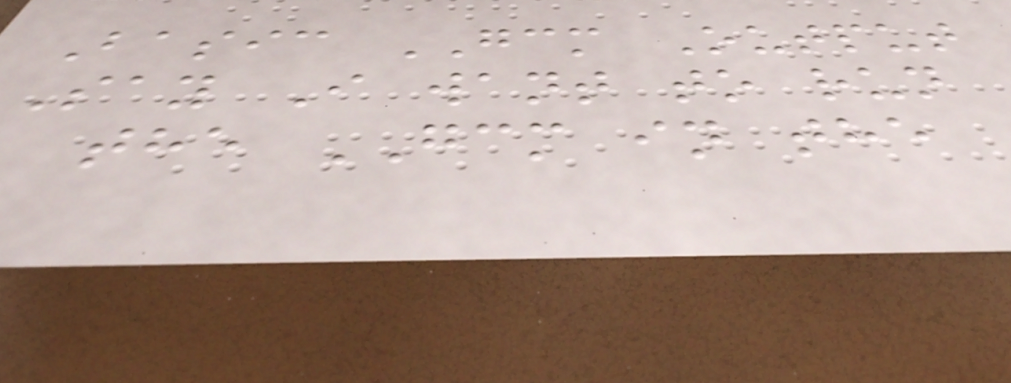Basic GCM Output
Say I want to run
the GCM in the
